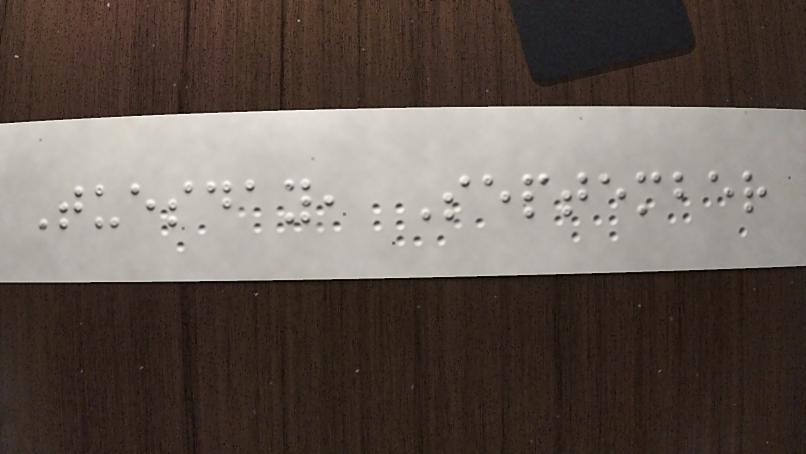Tuesday, September
